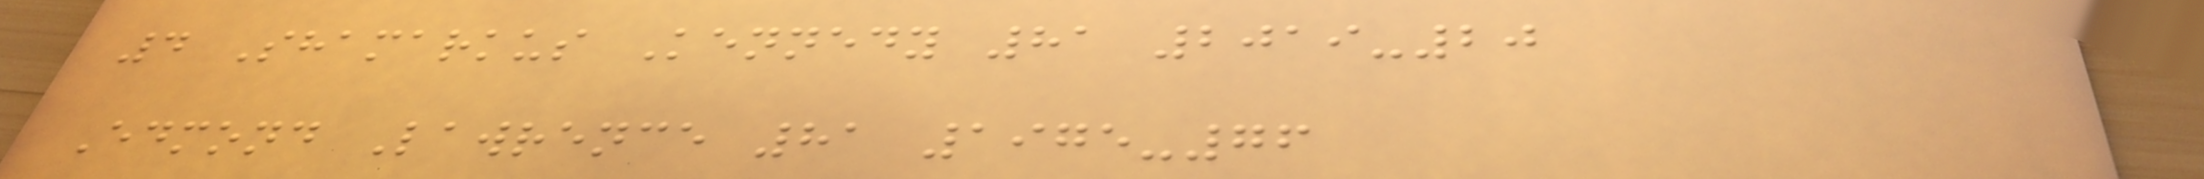4 Shamarkus Kennedy 81 2019-20
Edmond Lawrence 81 1975-76
